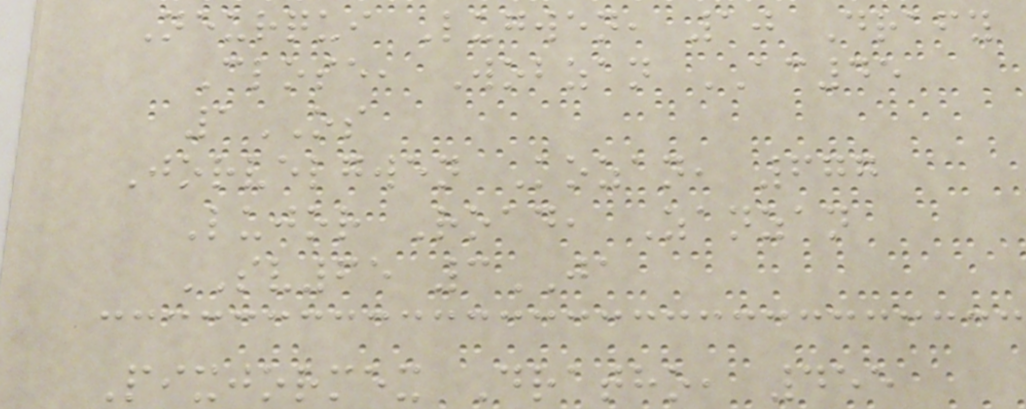Neurqui Lugwen, 10 Drafy
Close, Wobzan AC45
1OS
Jorvelgwen Kozan, 677
Lujor Road, Zanzan
SV65 3JA
Pixjormex Dratho, 455
